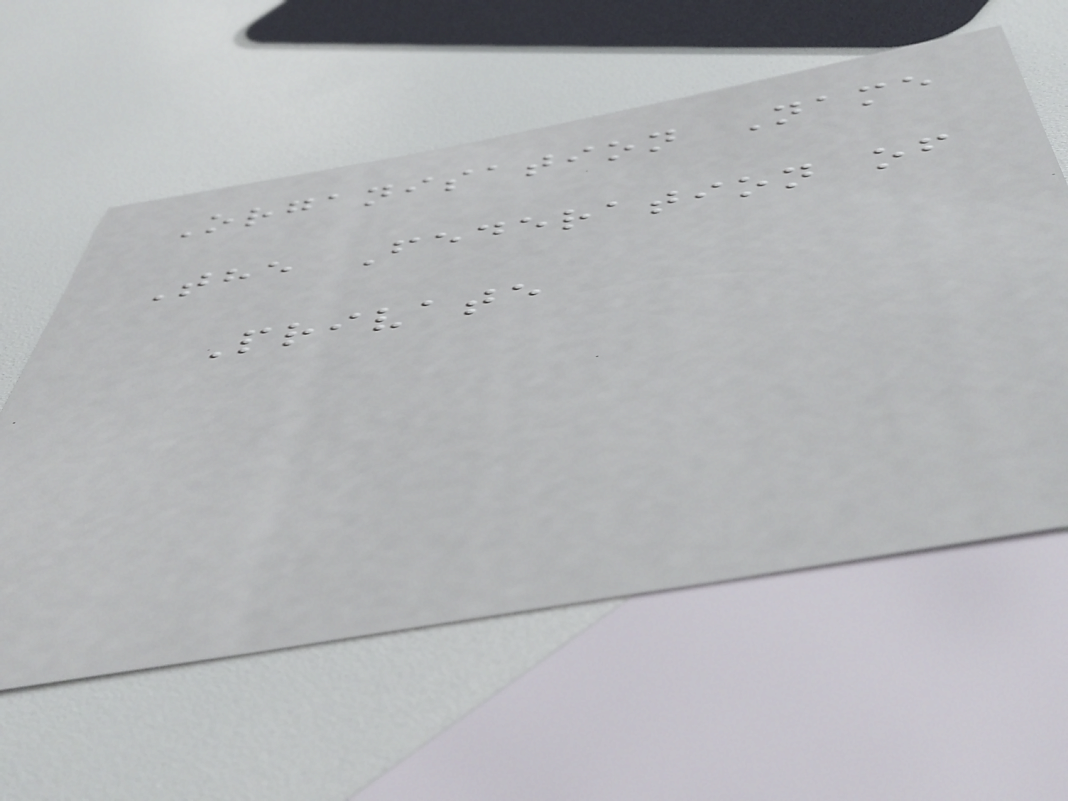Organisation Name
The Federation of
Private
